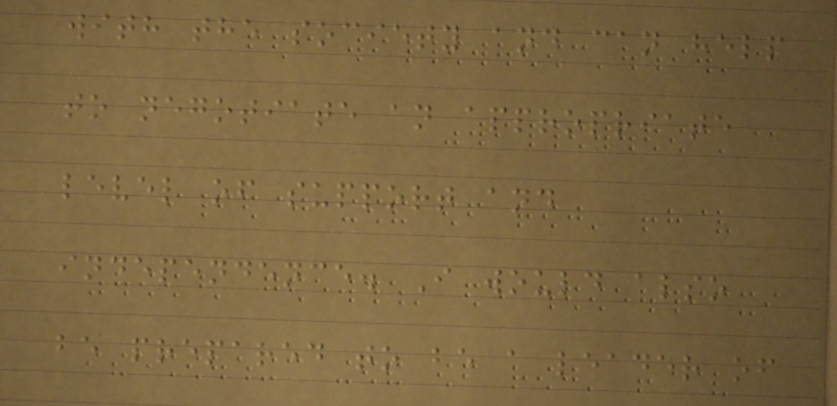with the society and can help
to negotiate an appropriate
level of support and
independence. I would also
be prepared to be a leader of
